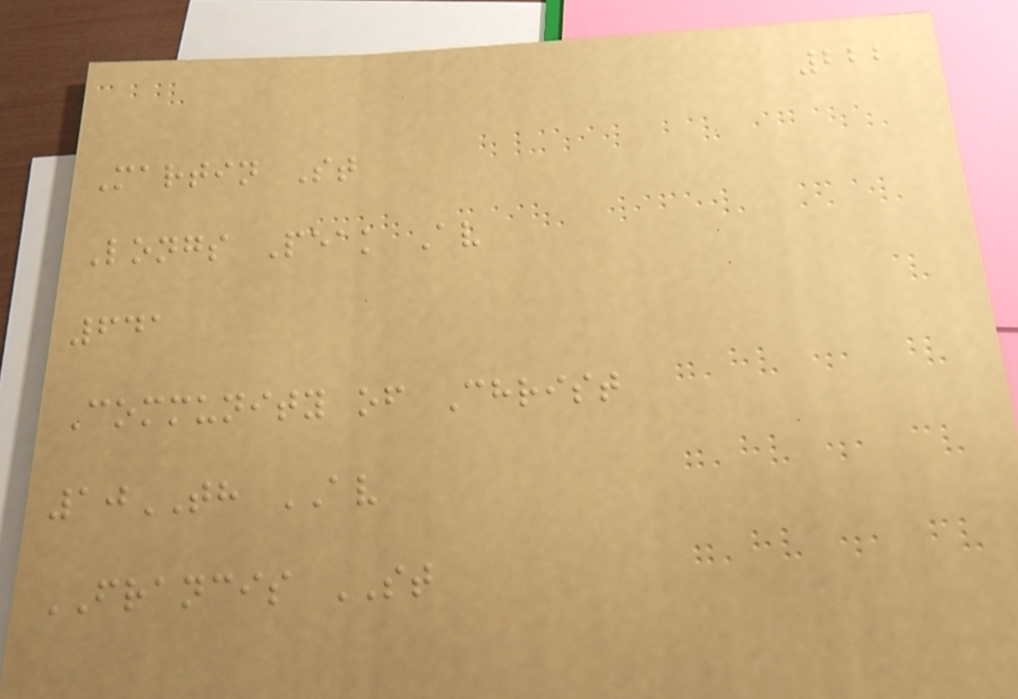222
Martin St
Longs Peak Av
641
Community of Christ
10TH AV
FRANCIS ST
